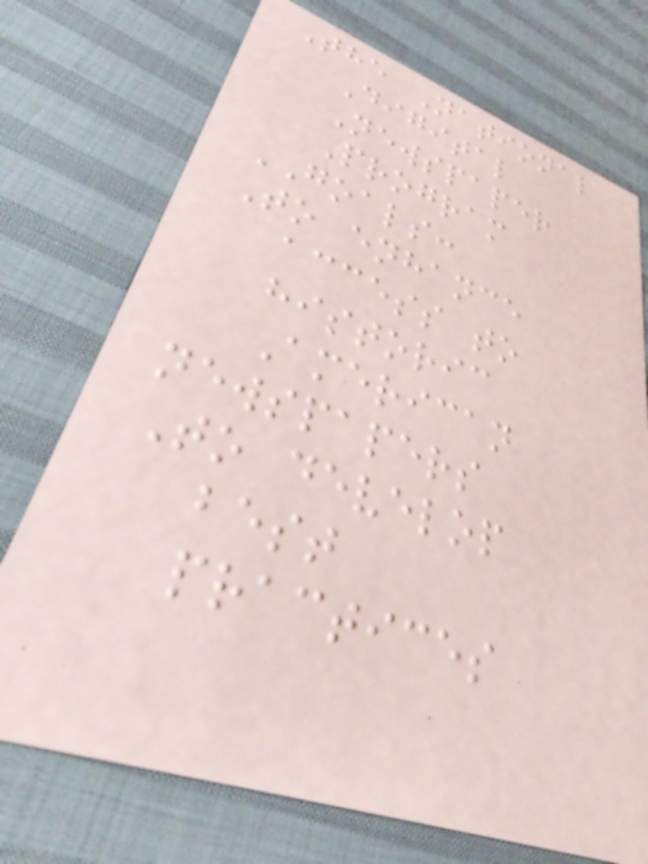The National
Digital
Newspaper
Program
GOALS:
To enhance
access to
historic
American
newspapers
To develop
best
practices
